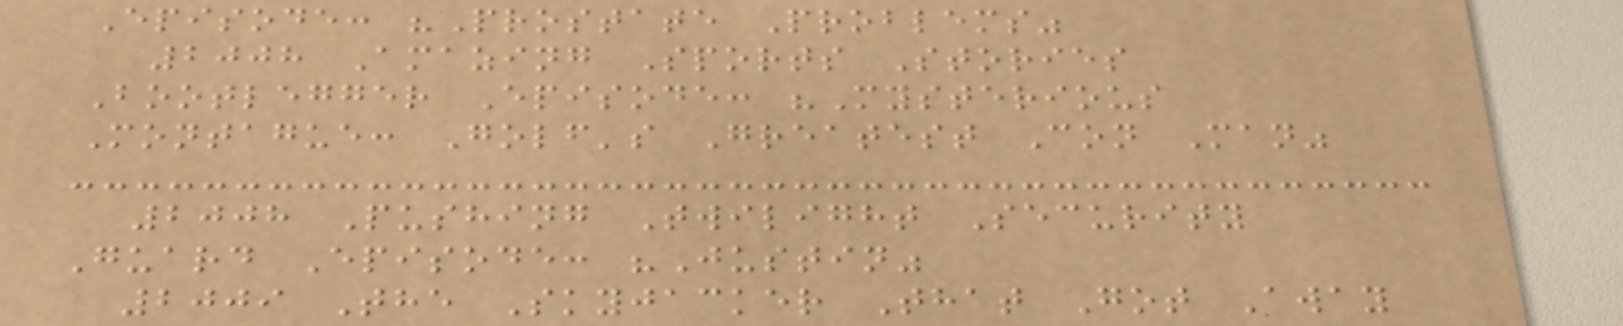Episode: "Prostate Problems"
2008 Amazing Sports Stories
Bootlegger Episode: "Mysterious
Montague: Golf's Greatest Con Man"
2008 Pushing Twilight Security
Guard Episode: "Justin"
2009 The Skyjacker That Got Away
